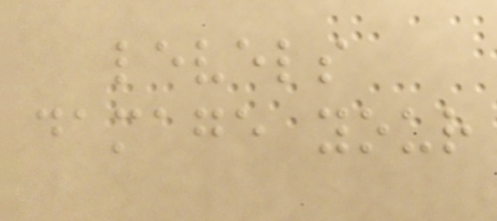levels
damage your
